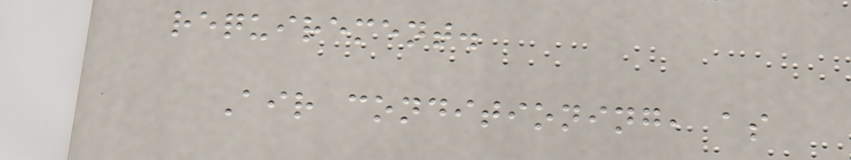requirement.
Air conditioning, as
